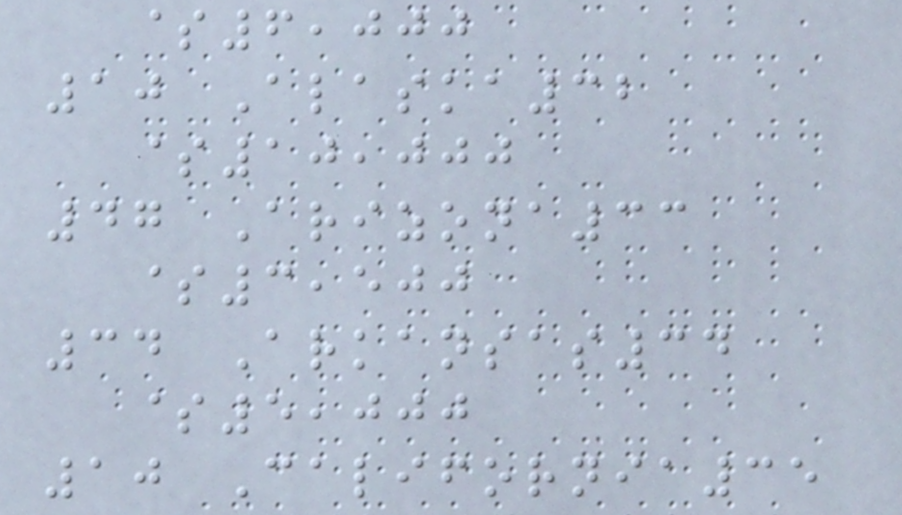$6,000
10 Alaska32
$10,000
47 Arizona33
$3,500
34 Arkansas34
$5,000
10 California35
